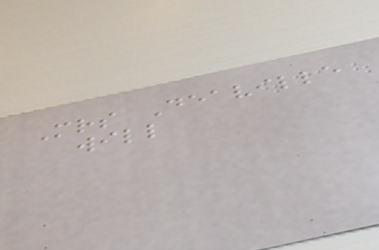Mrs Deaville
will
